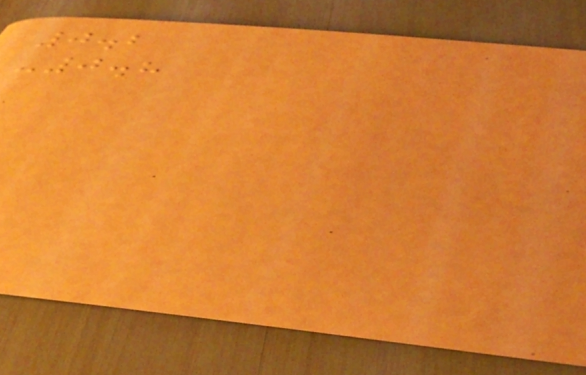0.2
-0.8
